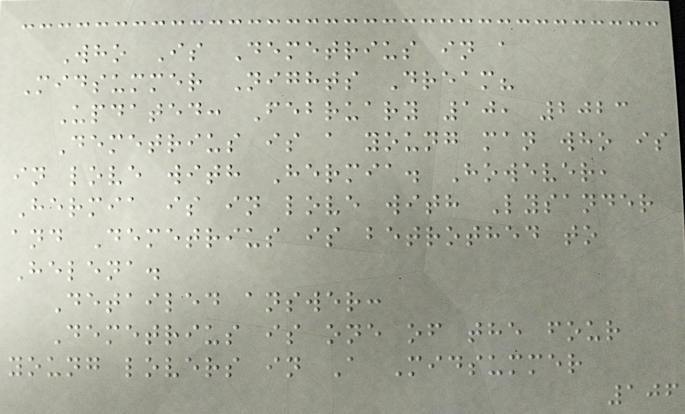Who Is Demetrius in a
Midsummer Nights Dream?
Updated: February 10, 2023
Demetrius is a young man who is
in love with Hermia. However,
Hermia is in love with Lysander
and Demetrius is betrothed to
Helena.
Detailed answer:
Demetrius is one of the four
young lovers in A Midsummer
106
